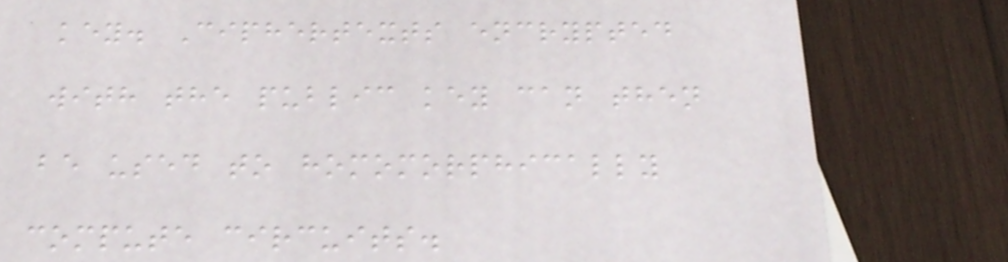key. Ciphertexts encrypted
with the public key can then
be used to homomorphically
compute circuits.
